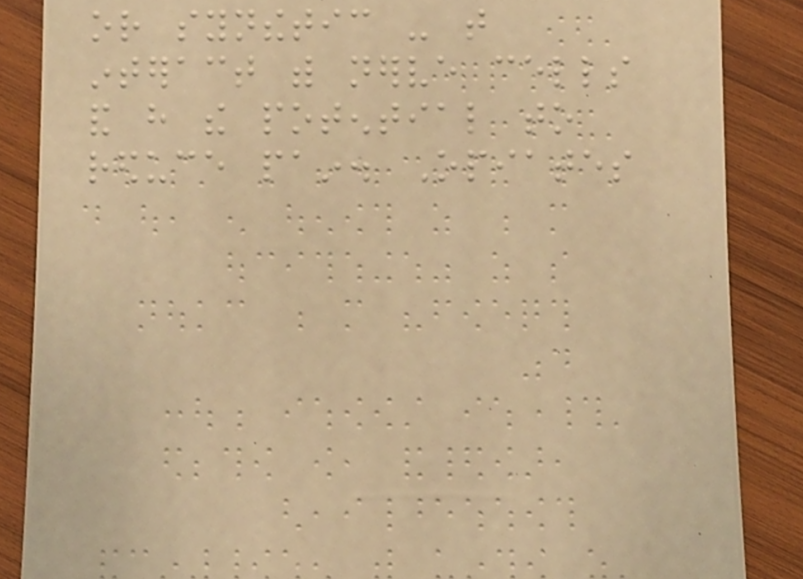or synthetic - that
interact with nerve cells
and have the potential to
reduce pain. Opiates
